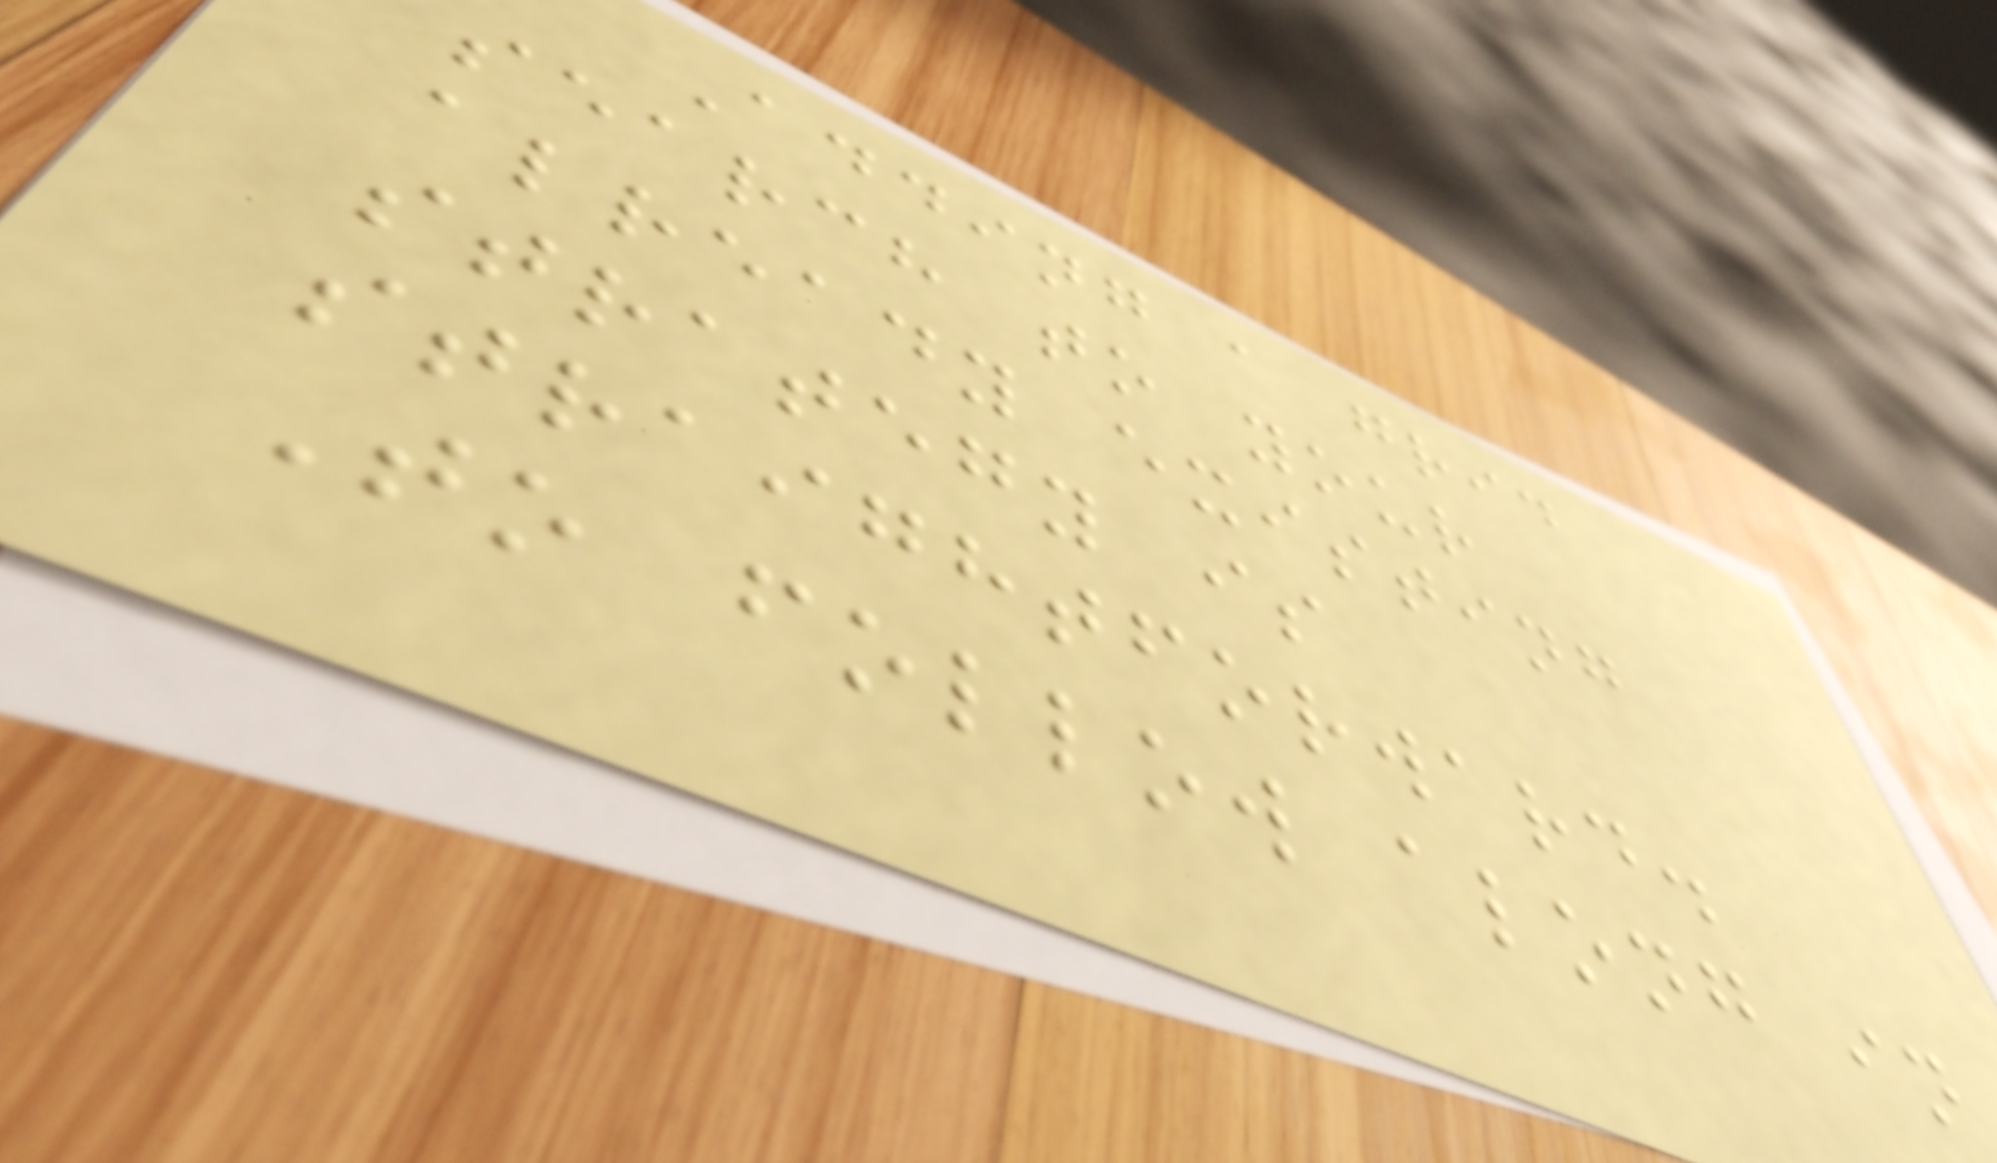Adding a grid
search to your
already existing
strategy is
straightforward.
To follow along in
